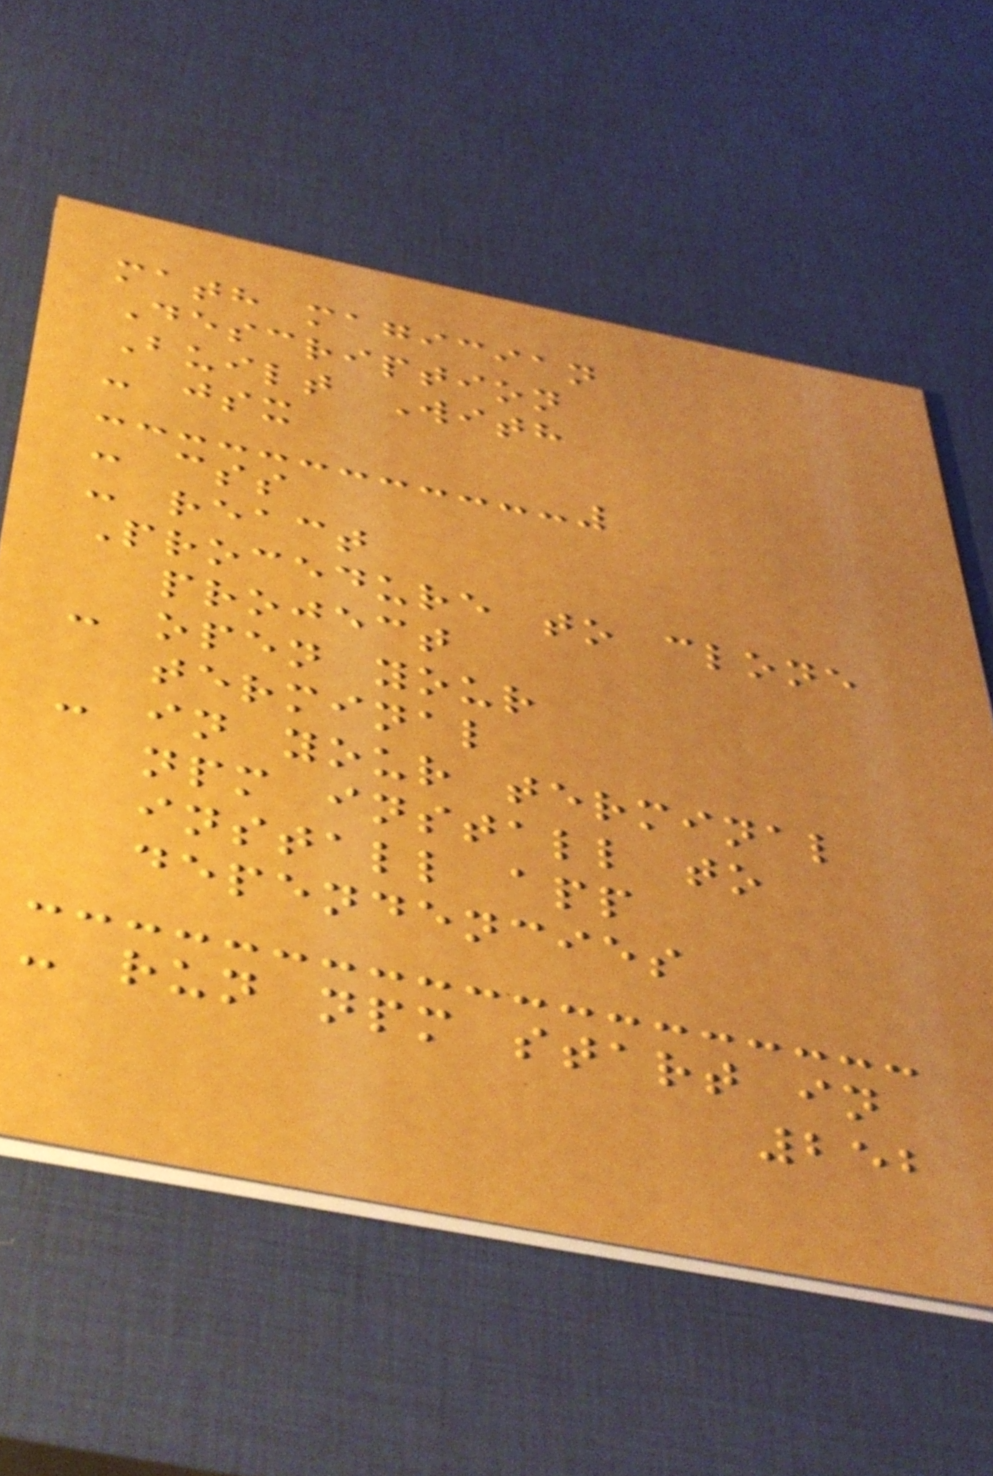math magician
Description
Built With
- jsx
- css
- react
Procedure to clone
project
- open your
terminal
- in your terminal
npm install to
install app
dependencies
- run npm start in
252
